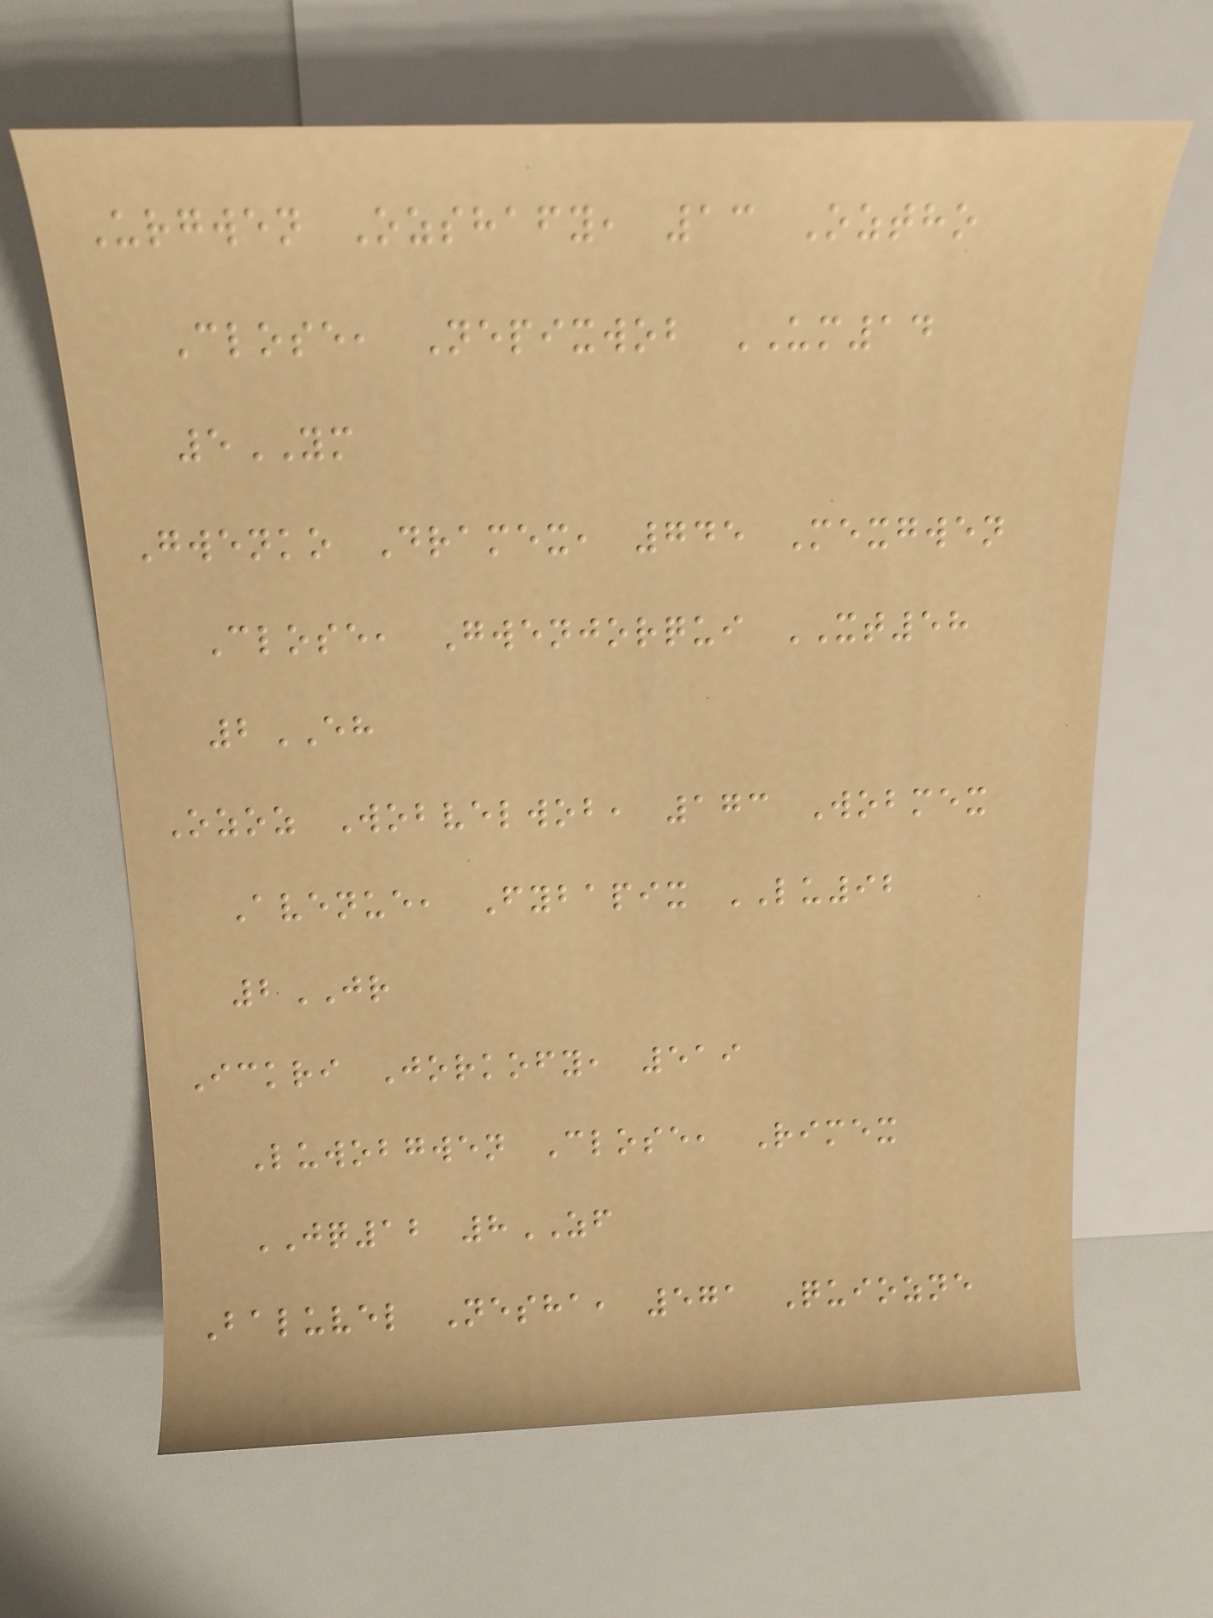Urgwen Ozshafy, 13 Oztho
Close, Nepixwob UM14
5YM
Gwenko Dramex, 745 Mexgwen
Close, Gwenjorqui XT58
2EH
Ozoz Wobvelwob, 173 Wobmex
Avenue, Fybapix LU92
2JR
Ickri Jorkofy, 519
Luwobgwen Close, Rimex
JQ12 8ZF
Baluvel Nesha, 571 Quiozne
